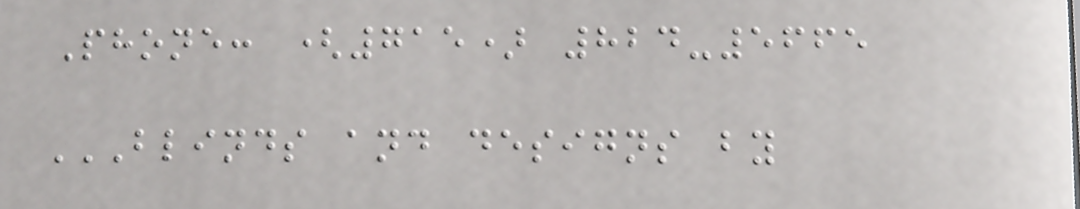Phone: (715) 824-5665
BLINDS AND DESIGNS BY
